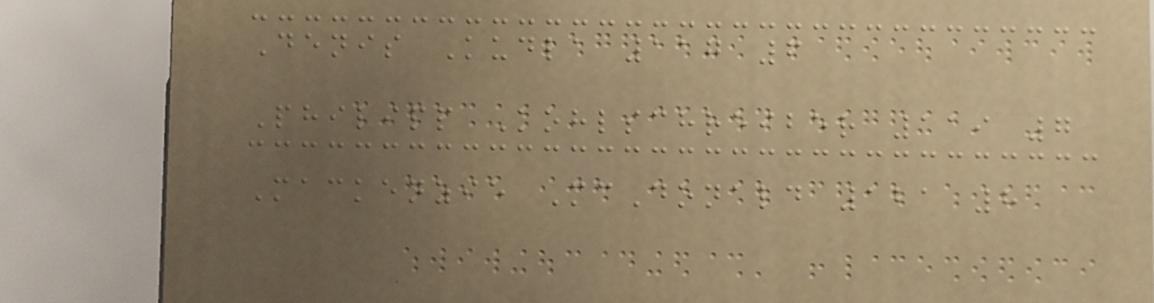Denis Kudla 117 6
Philipp Kohlschreiber 119 7
Mackenzie McDonald 121 8
